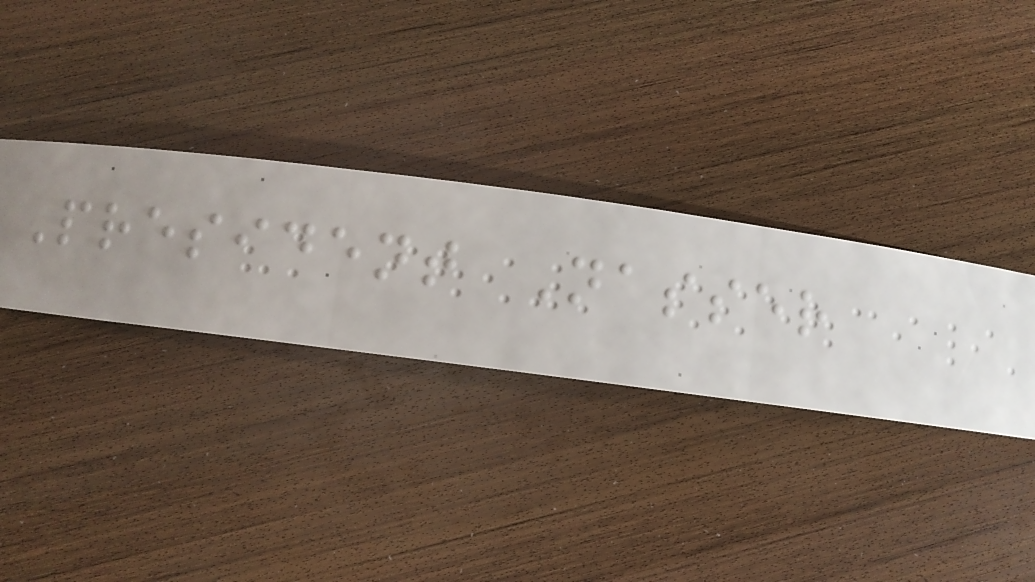President Nasser
